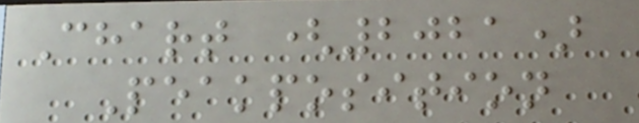Chart (2021)
Peakposition
